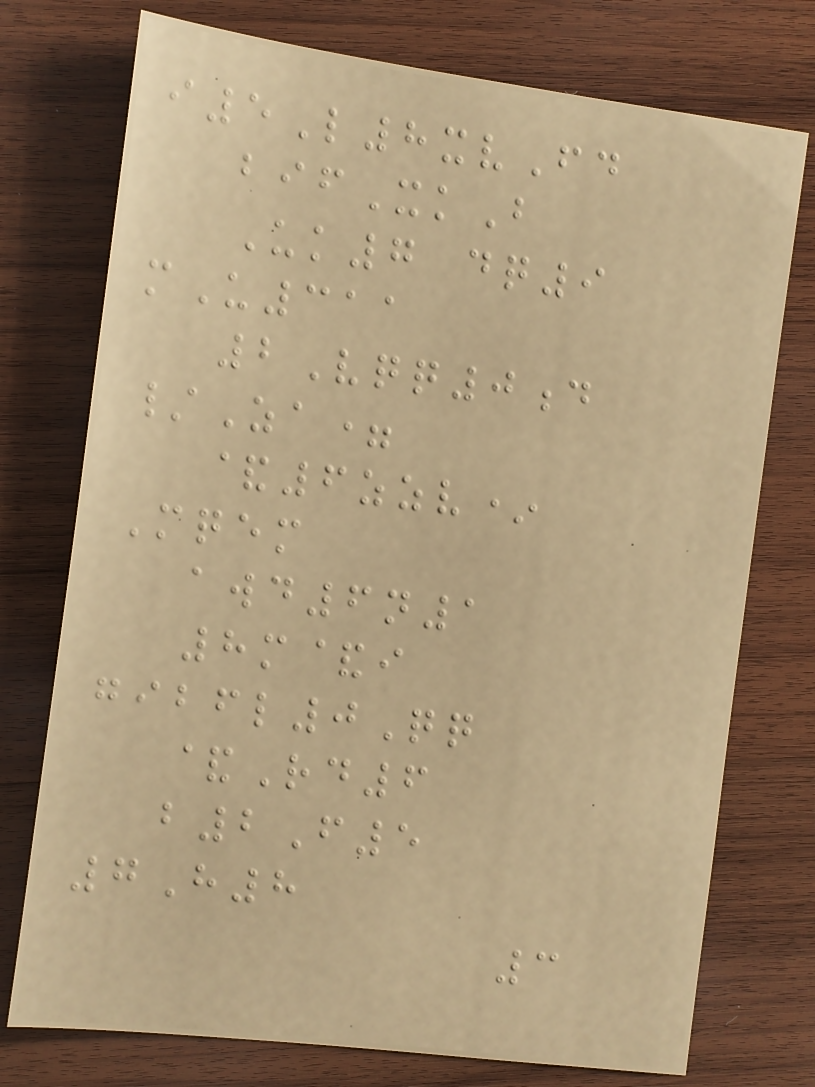i5L8xvFd
bifXkB
Uk7 dq9
mU311
2Vqq0d
/Za=
&6zzv*
Mqem
awd6n1
8m&i
gibfl0Qq
&Rd6
b2F5
7H8
3
